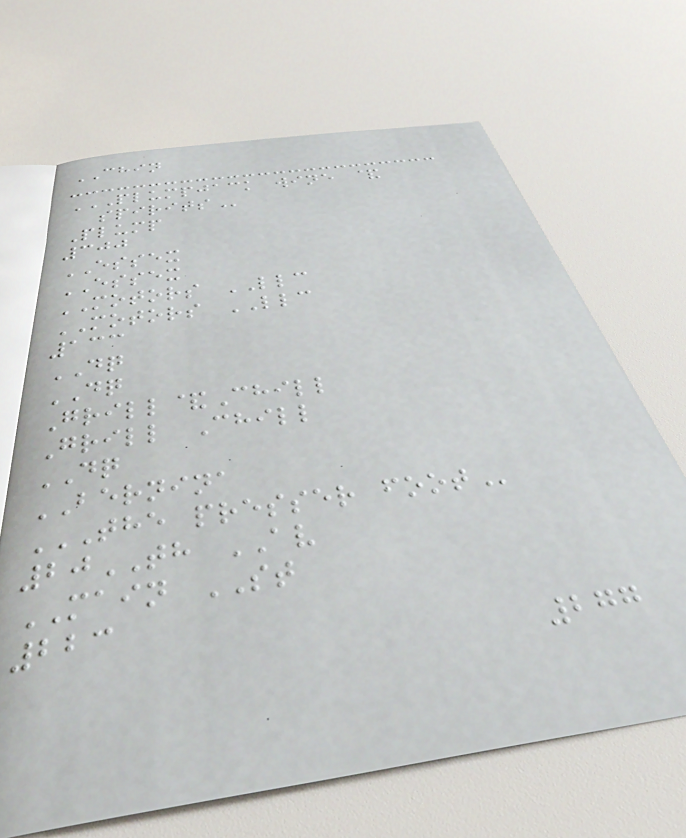CHIN
PLUMPJACK WINE &
SPIRITS
Plump
300
ESSEX
ESSEX
MOTORS LLC
MOTORS LLC
133
DQ
DQ
Grill&Chill
Grill Chill
DQ
BERNINA
THE PRESSER FOOT
20TH AV
MAIN ST
223
277
